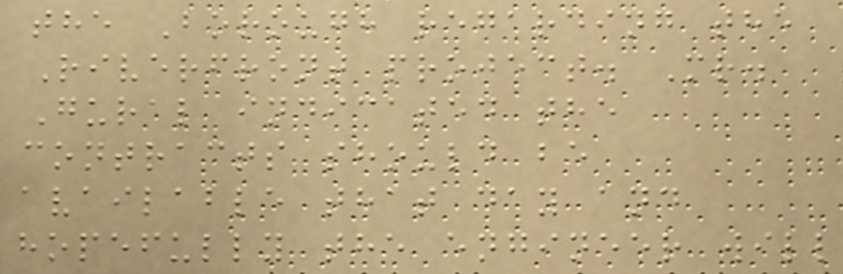the Borough regarding the
Riverfront project. Mr.
Gural indicated the
contracts should be
available that day and
hopefully the engineer will
